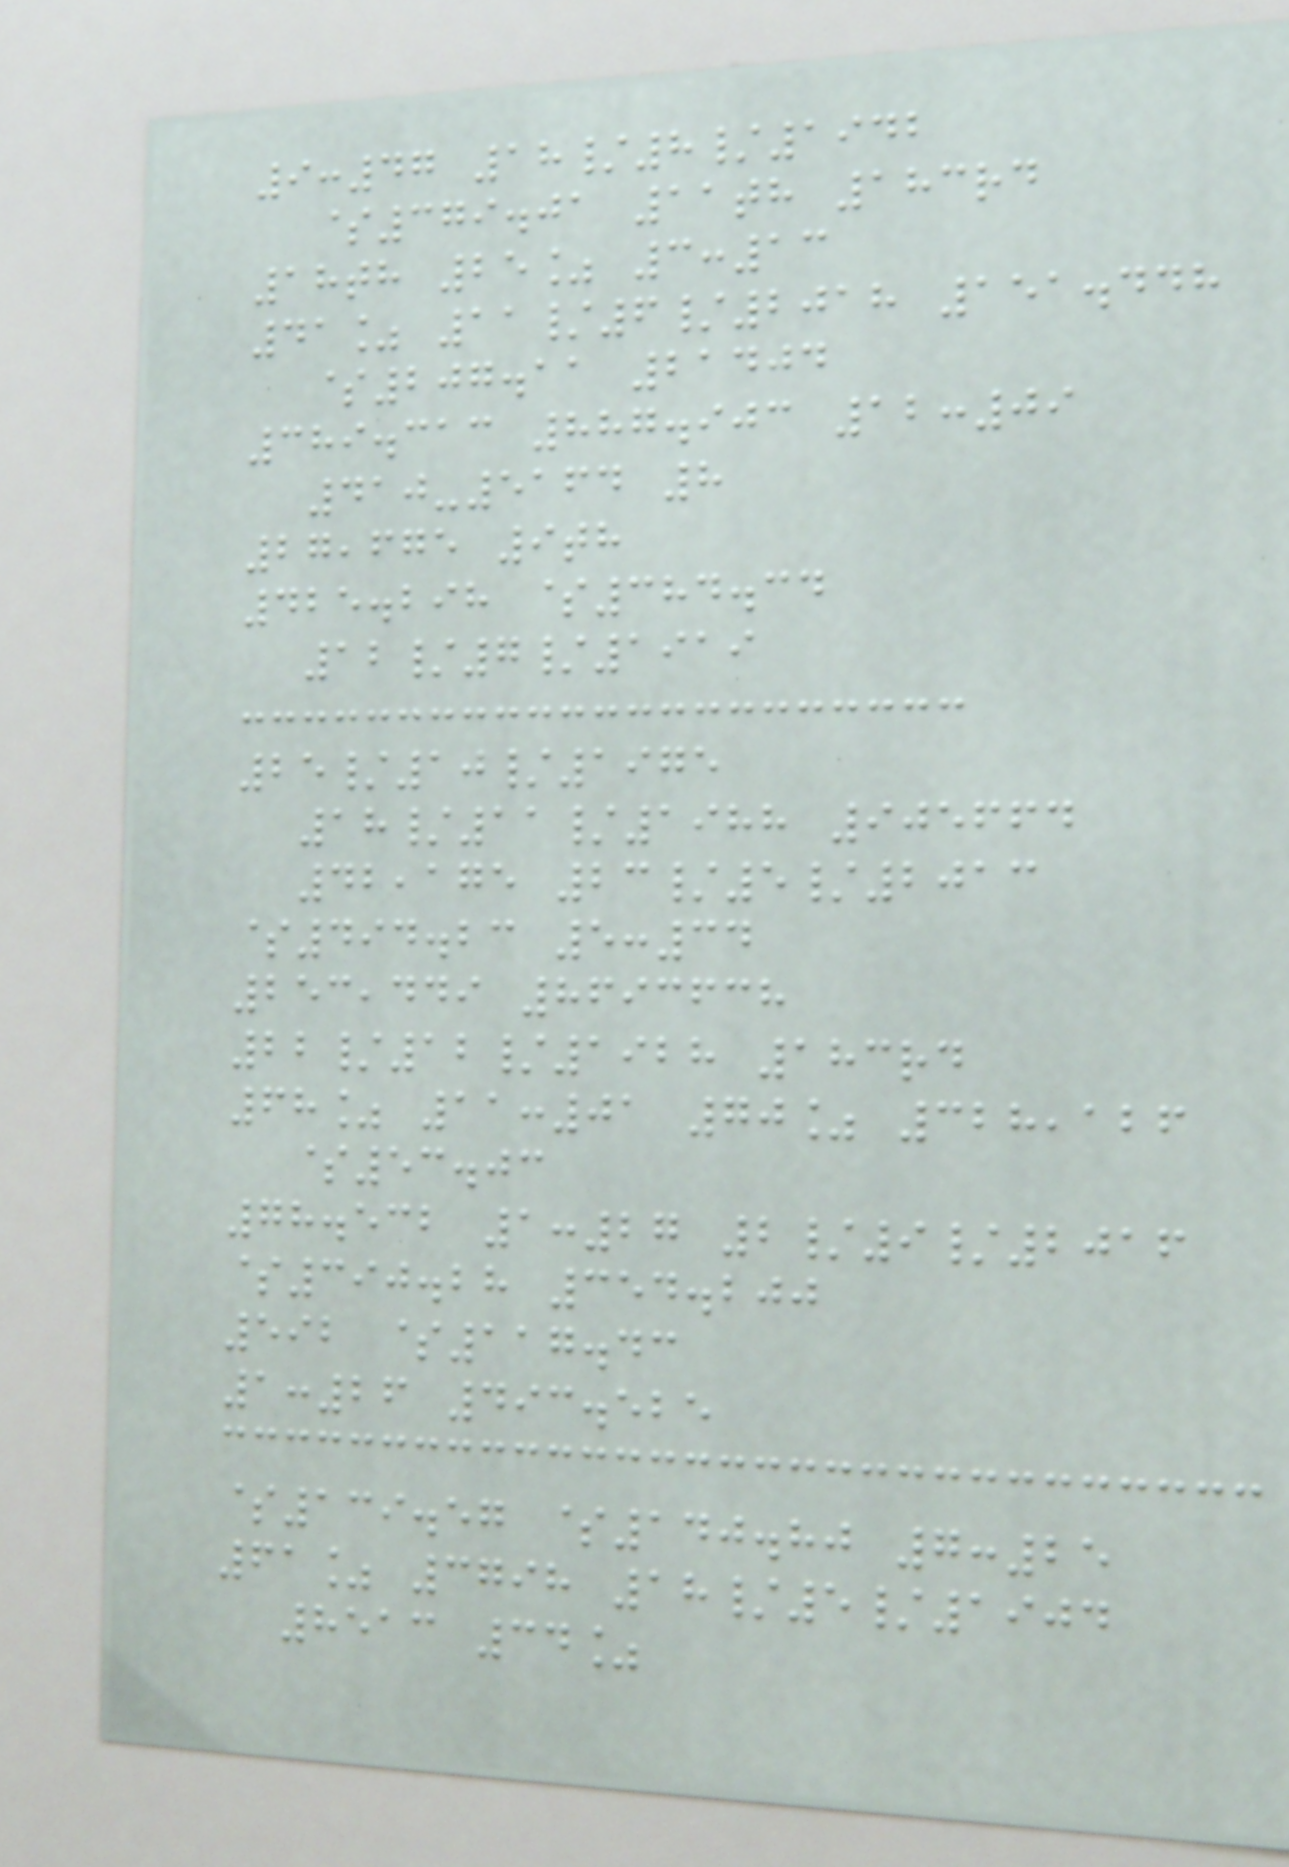9:47 18/8/1942
$379.01 11th 183rd
18th 25% 3:13
41% 11/6/2018 151.448
$207.11 21404
389.313 887.903 12:09
410-5164 8
27,675 9th
425.298 $384.34
12/7/1919
25/10/1975
18/11/1988 905664
42,175 23/5/2013
$494.23 5:34
253,449 8693638
22/12/1928 183rd
68% 11:01 70% 328,126
$53.03
78.532 1:27 2/9/2016
$390.28 354.200
592 $117.43
1:26 493.525
$139.57 $140.80 7:25
61% 3798 18/5/1904
8513 34%
